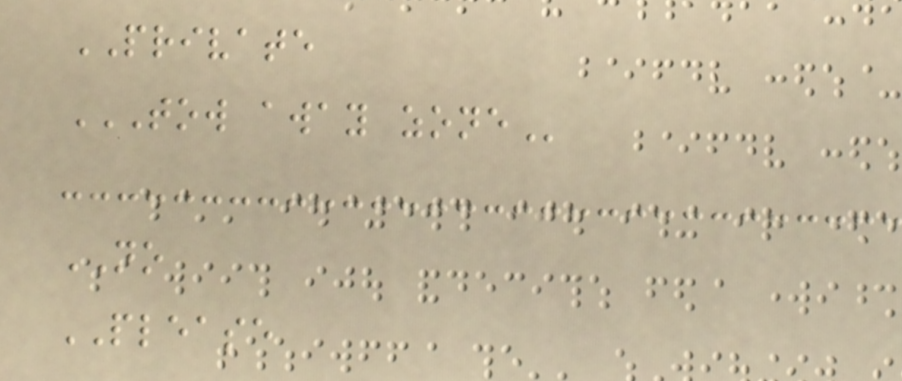PRIVATE
TOW AWAY ZONE
NO
PLEASE
